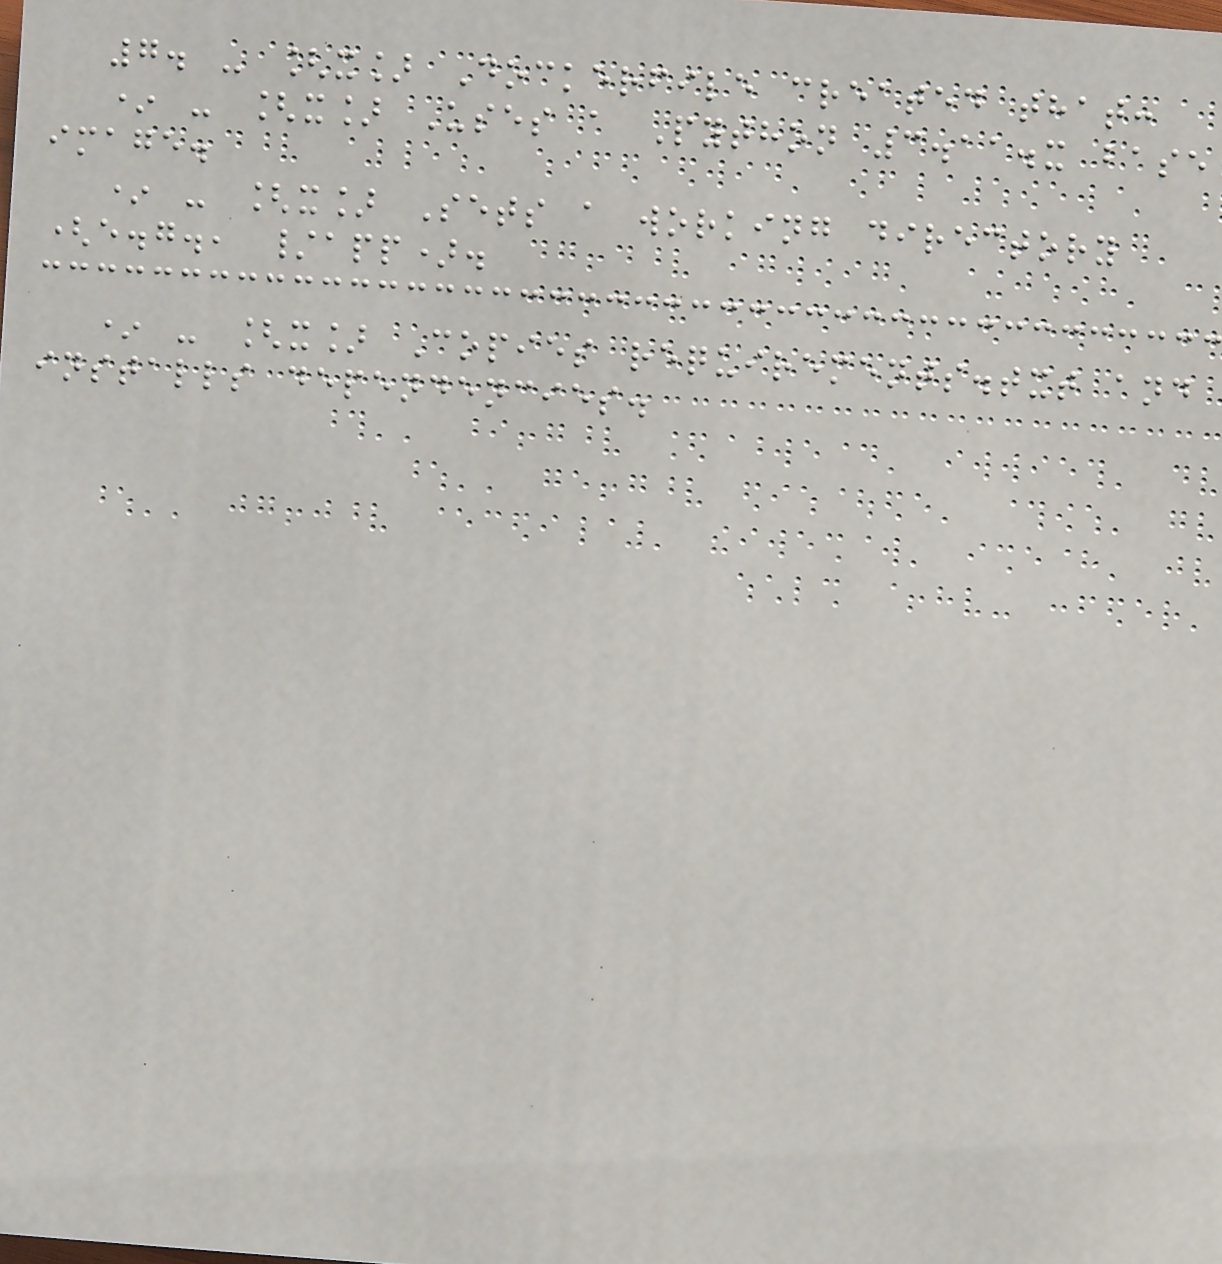7. - [x] Dockerfile created that:
* - [x] Uses a Python 3.11.x base
image.
* - [x] Sets a working directory
(e.g., /app).
* - [x] Copies requirements.txt and
installs dependencies.
